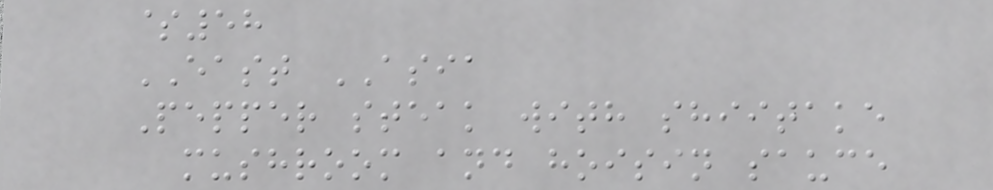$58
EAST ASIA
Pepper steak with shiitake
mushroom and hoisin sauce
